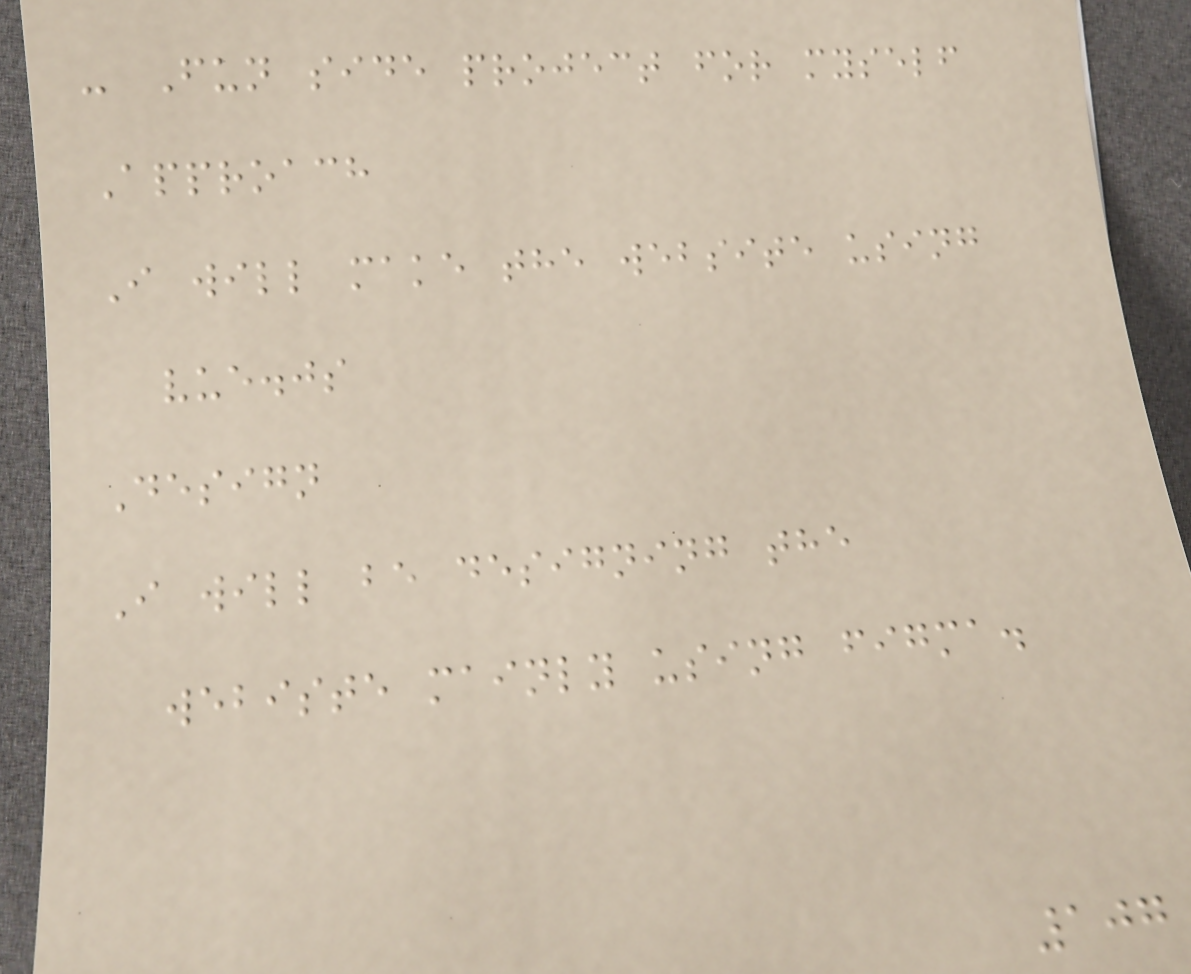- Fun side project for myself
Approach
I will make the website using
vue.js
Design
I will be designing the
webiste mainly using figma.
107
